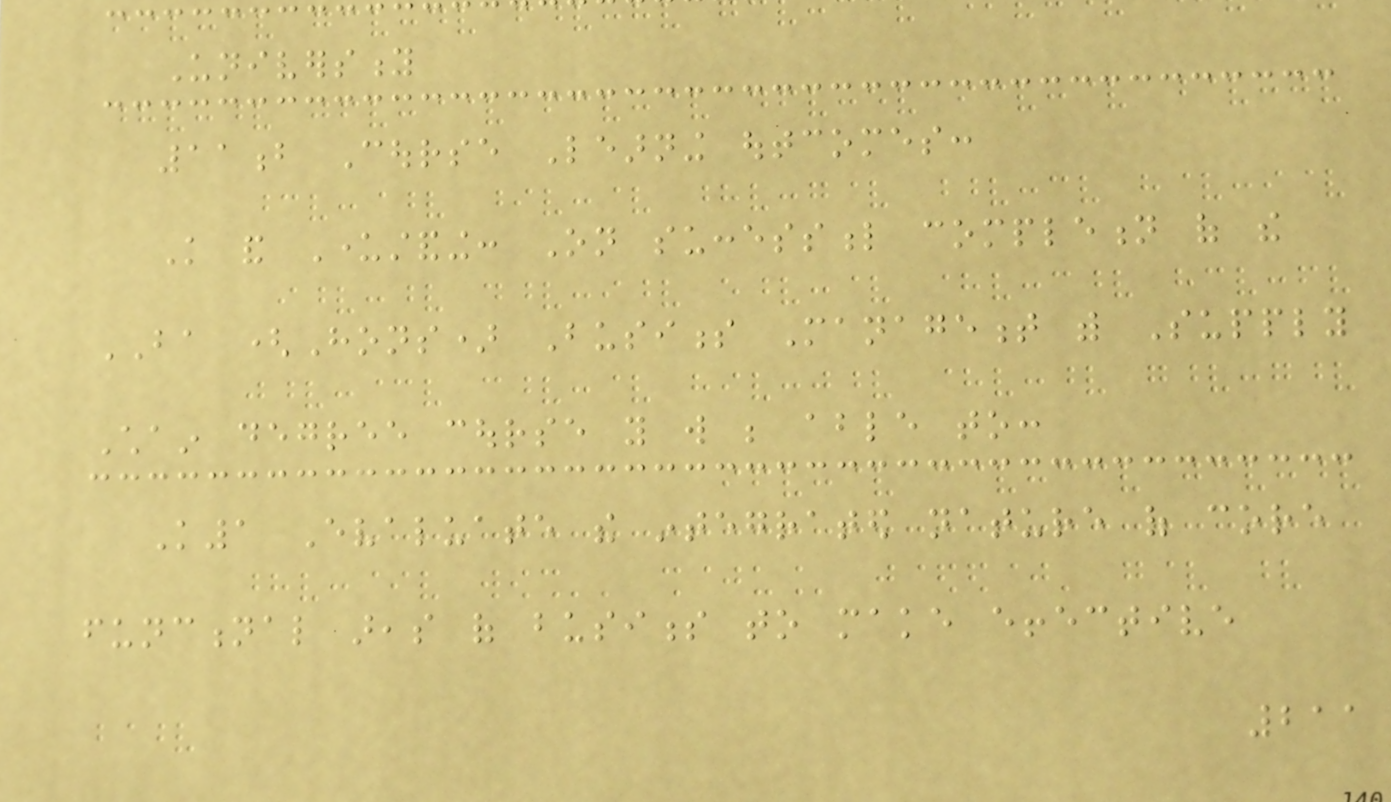University
11b Course Learning outcomes:
Knowledge and Understanding: On successful completion of the
BA (Hons) Business Management with Supply
Chain degree course you will be able to:
K1 Evaluate the integrated nature of core
functional areas of business to make effective
211
